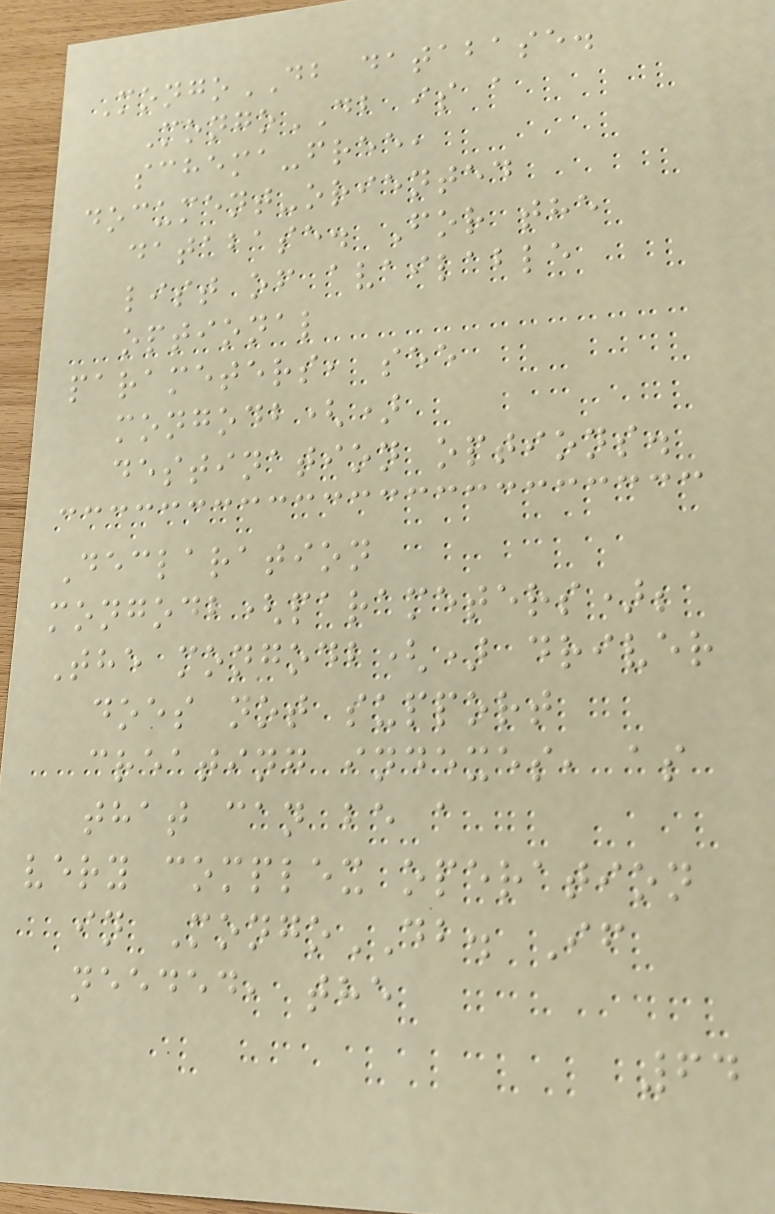MongoDB database.
MongoDB is a
schema-free,
document-oriented
database. For the
list of available
optional
parameters, see
mongodb()
destination options.
Declaration
mongodb(parameters);
The mongodb() driver
does not support
creating indexes, as
that can be a
very complex operation
in MongoDB. If
needed, the
64
